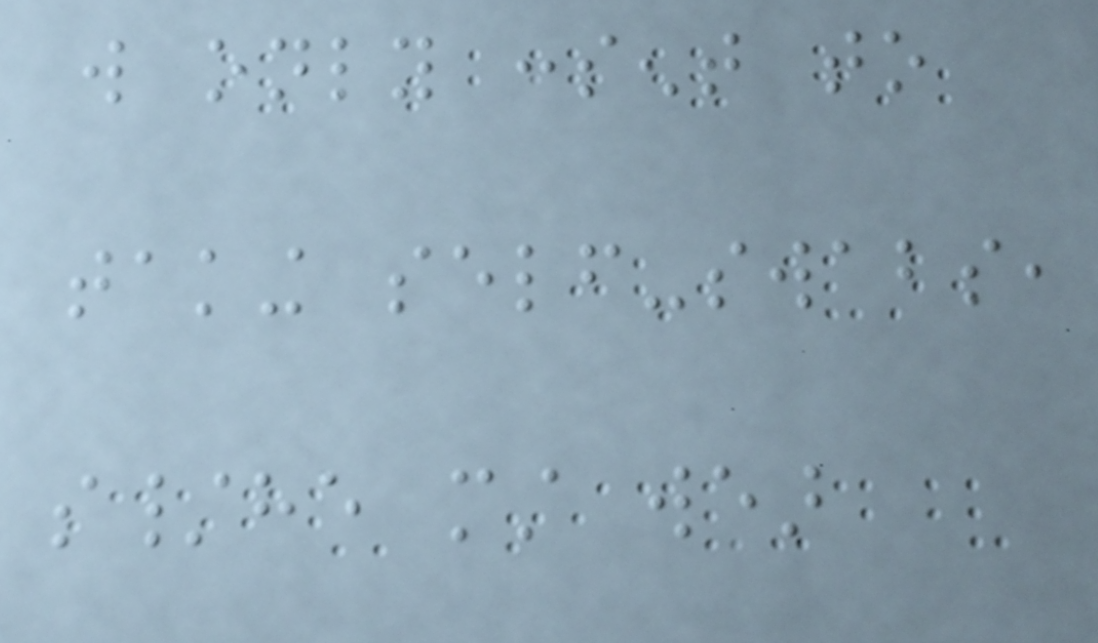will only consent to
taking self-swabs,
s/he must wear
